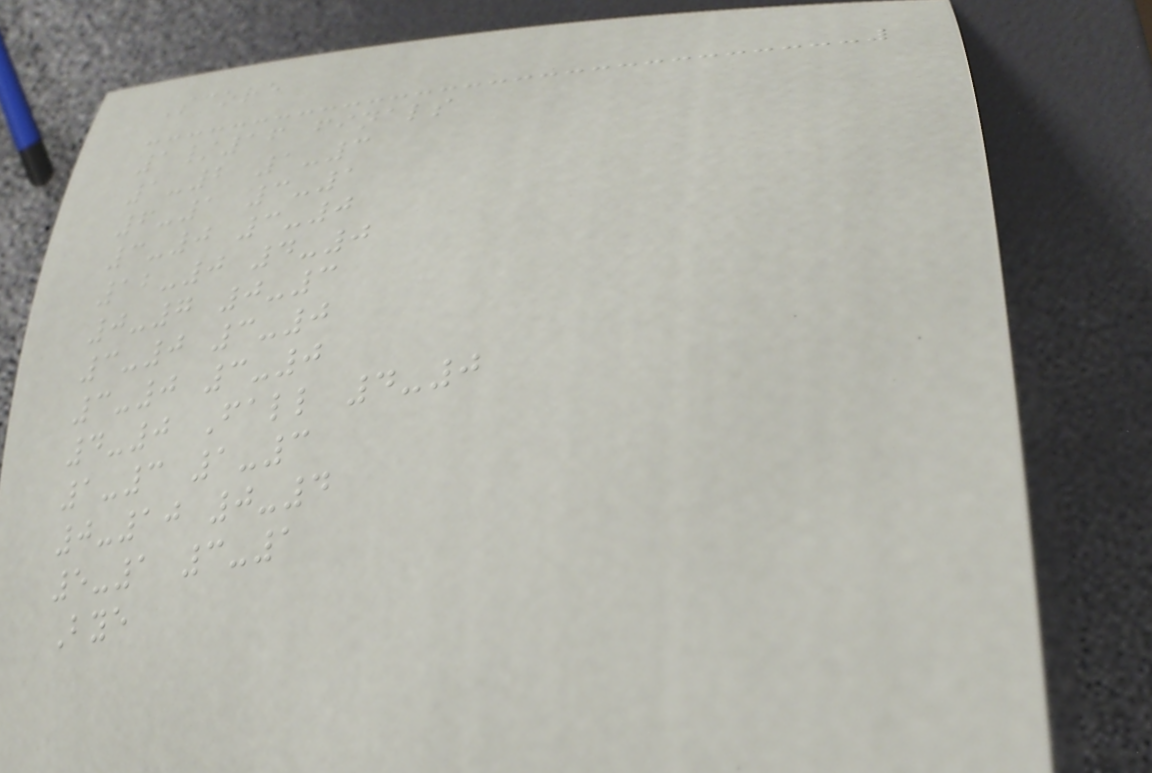Score
1/16 finals
1-2 1-3
6-1 3-1
3-0 3-0
12-0 4-0
0-7 0-3
3-0 3-0
3-0 3-0
4-0 Fall 4-0
1-3 1-3
0-10 0-4
5-1 3-1
Bye
